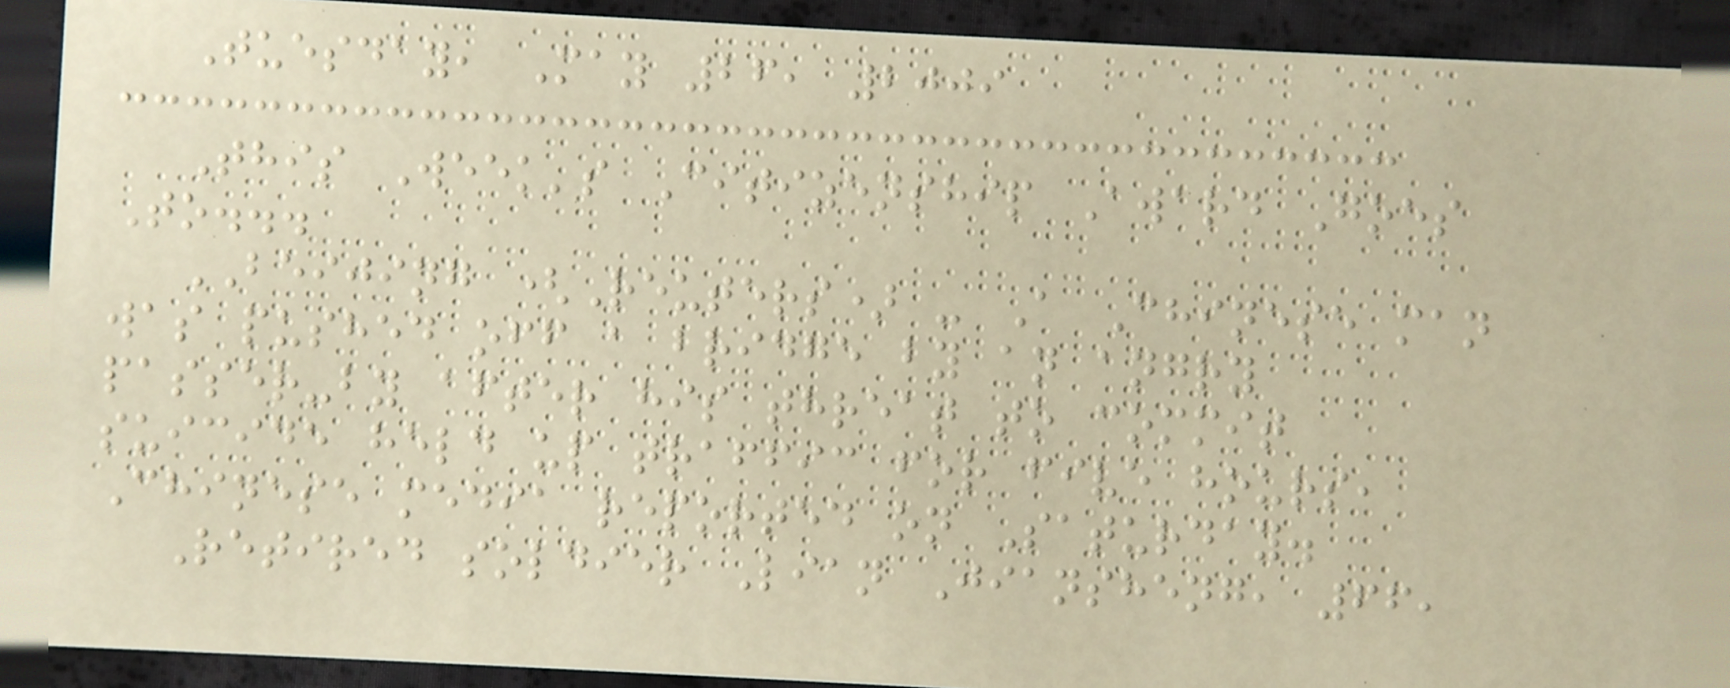Tuesday, May 26, 2009
This Week's Citizenship Award Goes
To...
BEIJING (Reuters) - A Chinese man
was pushed off a bridge by an angry
passer-by after his threat to commit
suicide held up traffic for five hours,
Chinese media reported on Saturday.
Retired soldier Lian Jiansheng, 66,
